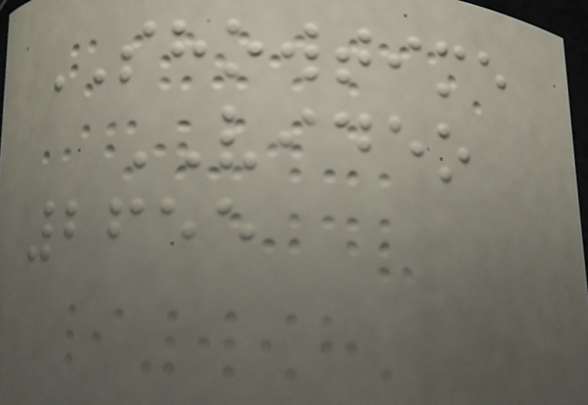SHOWTIME
VIDEO
2655
